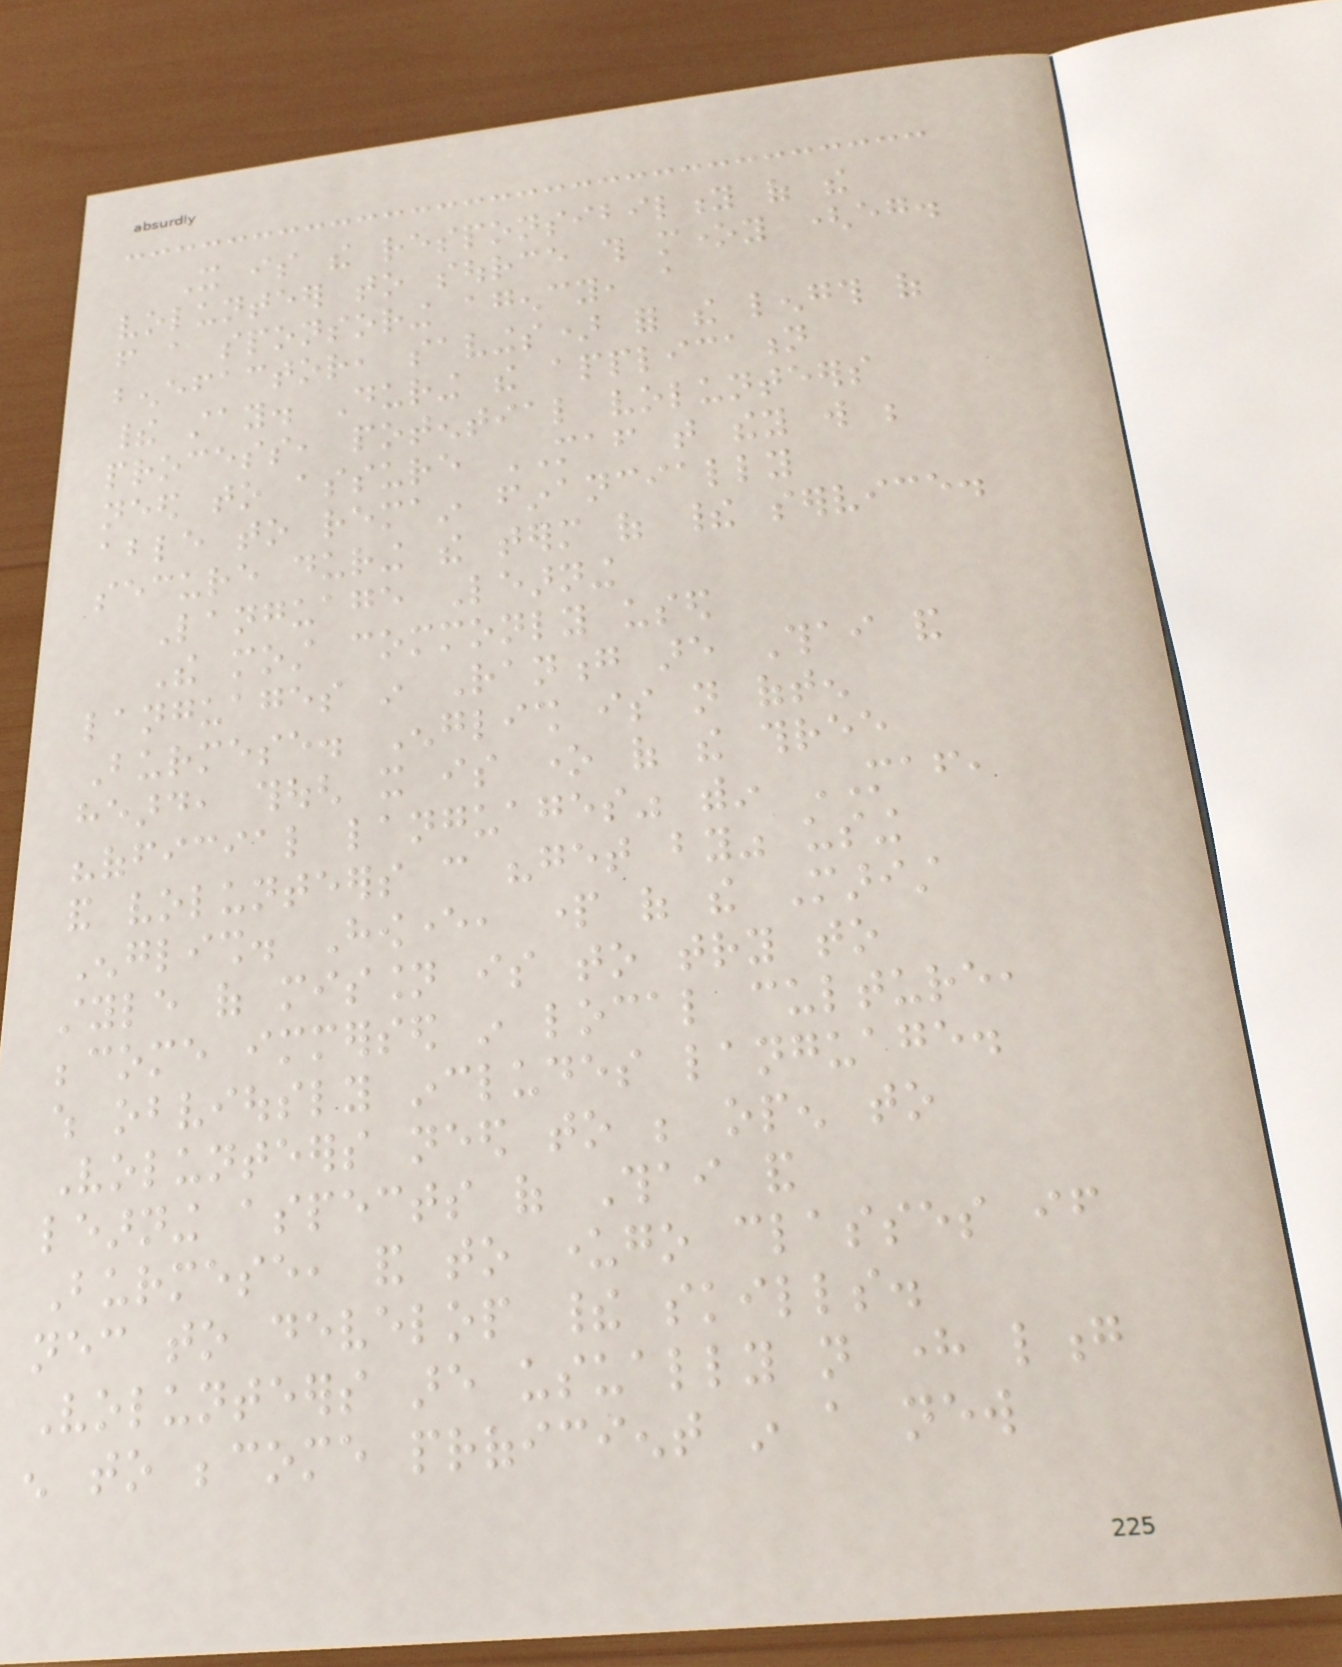It is the responsibility of the
volunteer to source this money (eg.
from a sponsoring agency, a
benefactor, savings) for the length of
their stay. During the application
process, potential volunteers
need to assure MAF that they will be
able to remain financially
secure during the term of their service.
Language Learning
The most commonly used
languages in Ranong are Thai and
Burmese. English is not often
heard, though it is one of the three
"official languages" within MAF,
and volunteers can "get by" using
English. However, part of the Marist
style of mission is to try to
become immersed in local culture,
which obviously includes language.
Volunteers need to be open to
learning aspects of Thai and
Burmese, and to undergo classes if
necessary to develop their skills.
Volunteers are usually not here long
enough to become proficient in a new
